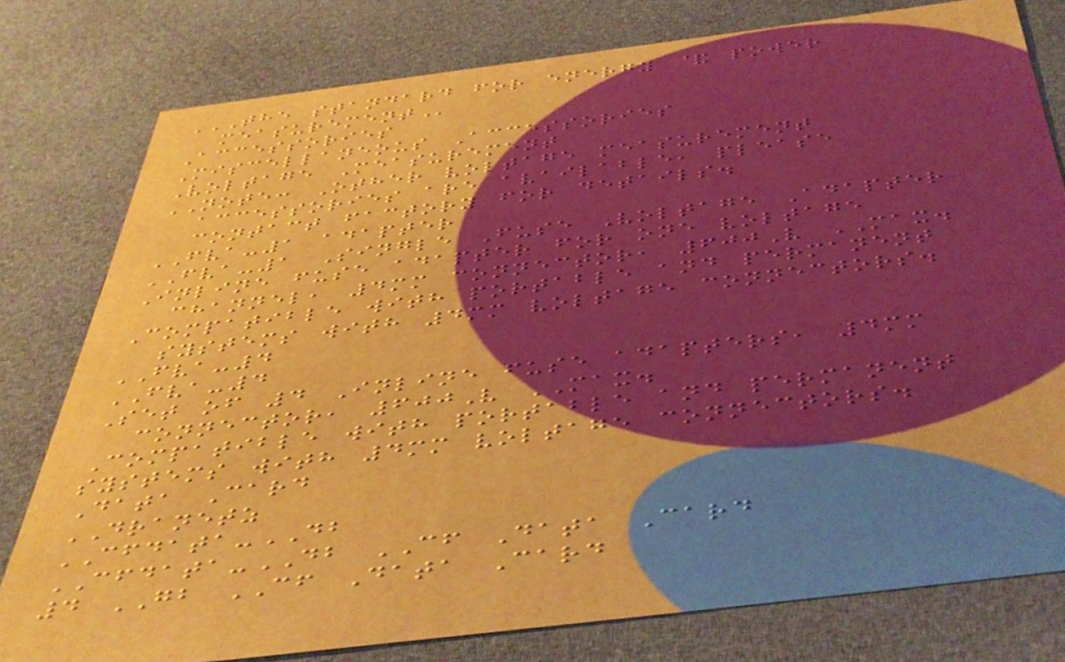THE STANDARD FOR ENERGY & POWER
MEASUREMENT
Accessories
Miscellaneous Accessories
Voltage Measurement
NOTE: Other voltage measurement
accessories are available, please
contact factory for details.
FVA-1 adapter
FVA-1 Single Fuse Voltage Adapter
Inline fuse adapter for one voltage
channel, 4mm connector, 600V MAX.
Compatible with portable and permanent
systems with 4mm voltage connectors.
FVA-4
FVA-4
Set of 4 Inline fuse adapters, 4mm
connector, 600V MAX.
Compatible with portable and permanent
systems with 4mm voltage connectors.
Data Card
DRANETZ
CFDATA-DB
CFDATA-DB CF Data Card
4 GB CF Data Card
